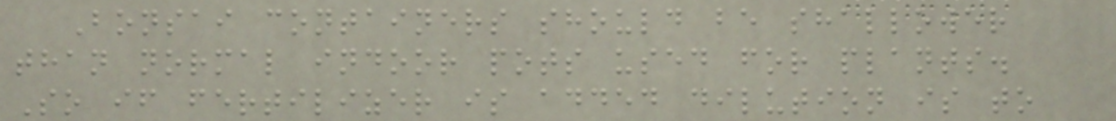Bonsai containers should be shallower
than normal indoor pots used for plants.
So if fertilizer is added dilution is to
